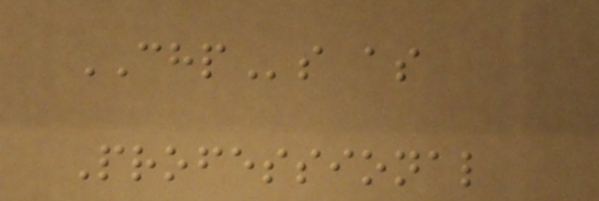CHPs as
Professional
